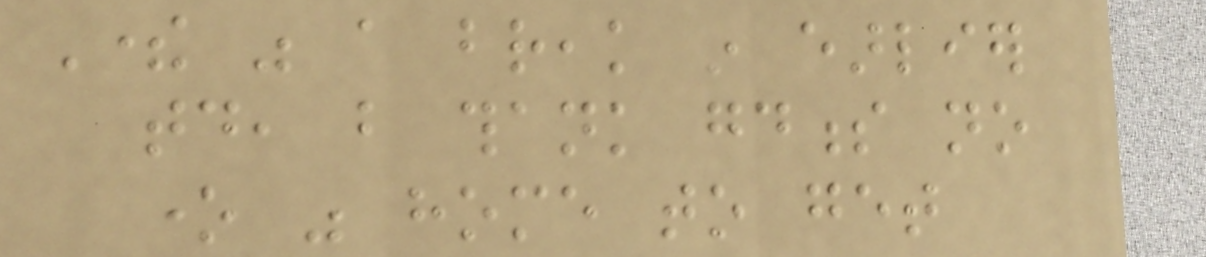There was a break in earlier
today, but thank goodness no
one was home to get
